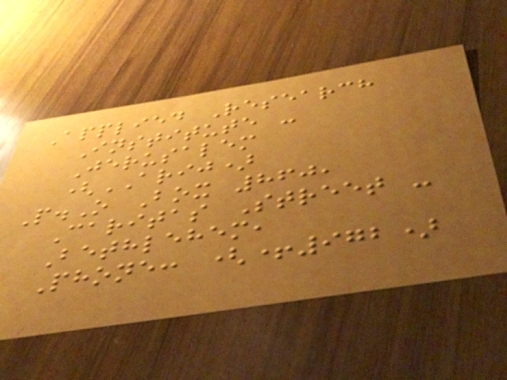Applied Research
Institute -
Jerusalem
(ARIJ)
P.O Box 860,
Caritas Street -
Bethlehem,
Phone: (+972)
